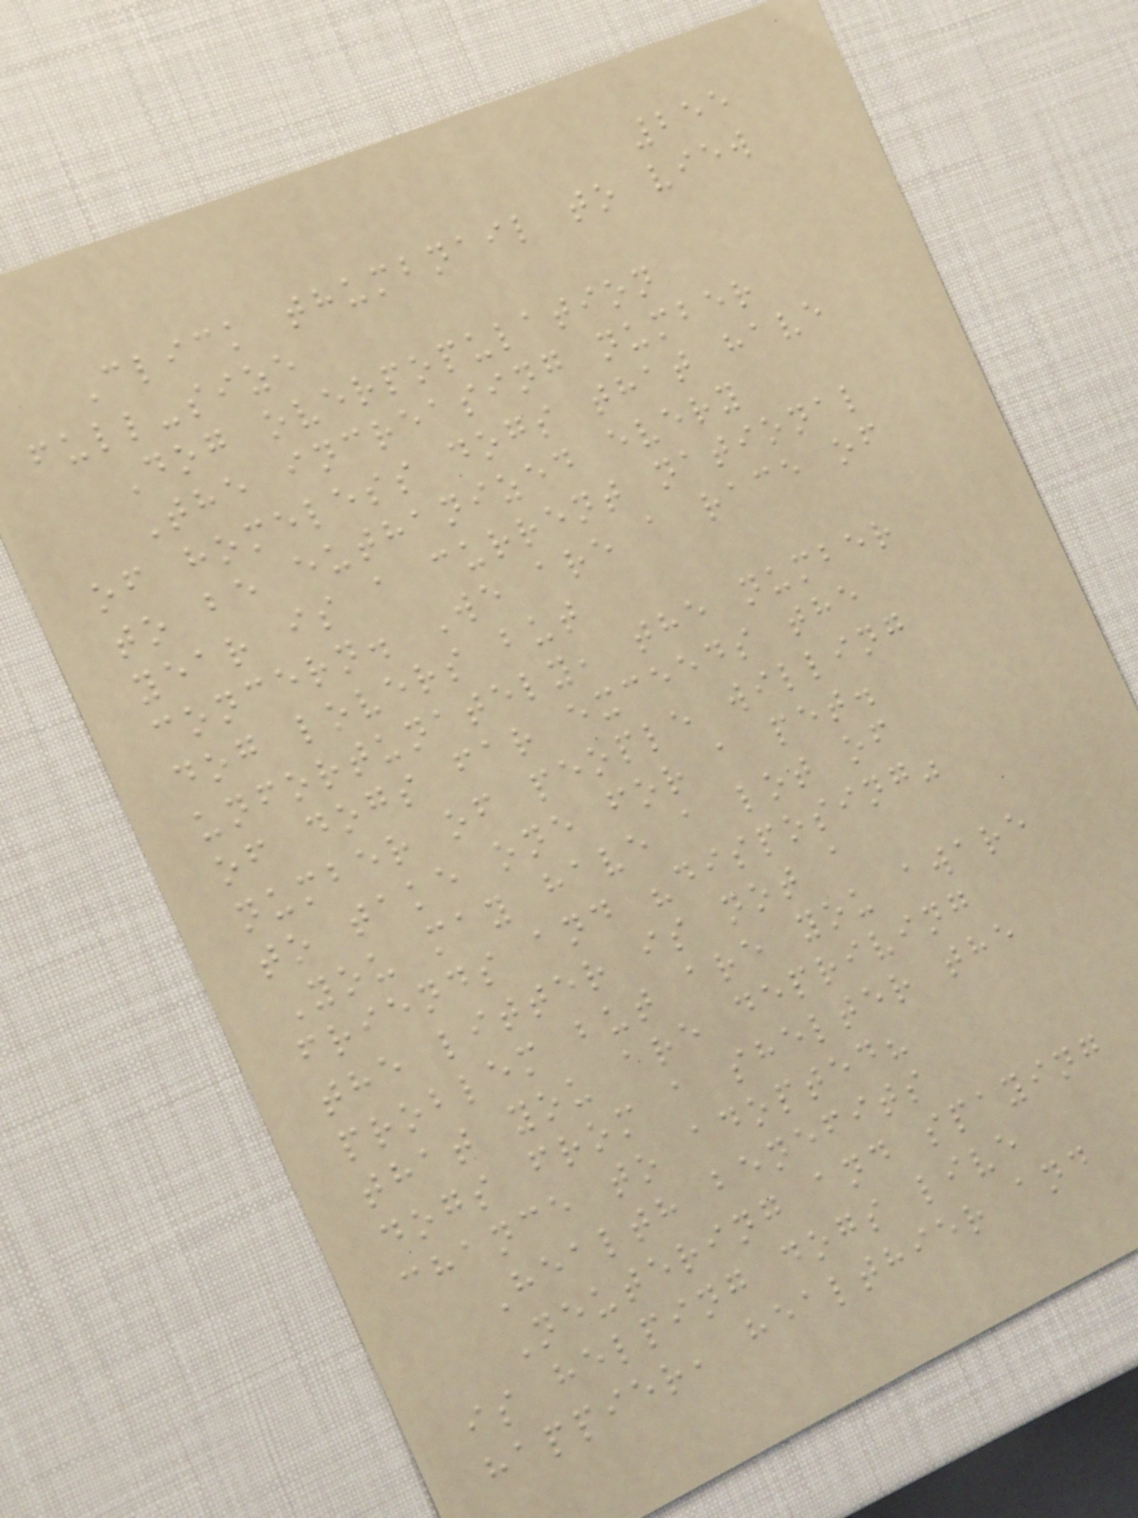255
Click thumbnail to view
full-size
Dog overpopulation
The increasing number
of homeless dogs that have
to be euthanized every
year is a current national
concern. We are a race of
dog lovers but
unfortunately, the number
of dogs far exceeds the
number of people willing
to take one for a pet.
You may have a lot of
friends and "disposing"
the litter is not a
problem but are you aware
that you are depriving
dogs from a shelter the
chance to adopted?
Health benefits
Neutering and spaying
is helping dogs live
happier, healthier and
